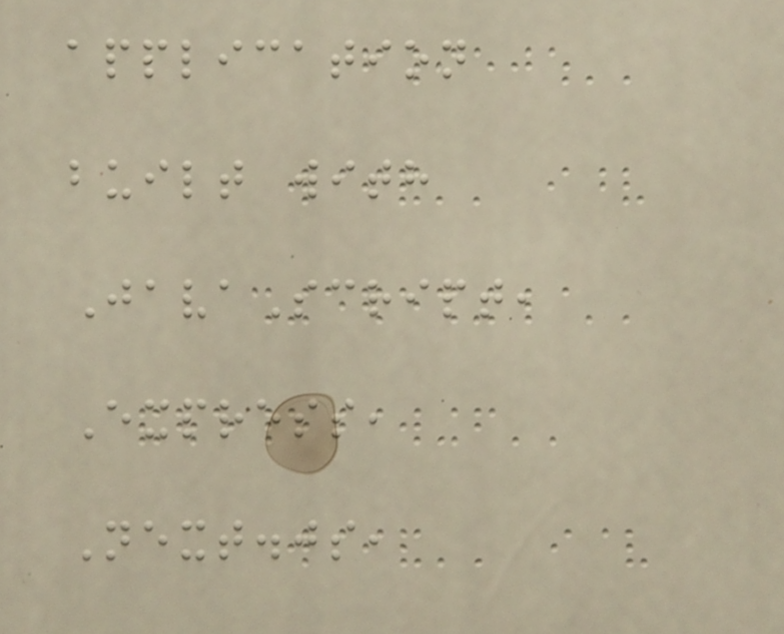application
built with
JavaScript,
Express,
Next.js,
